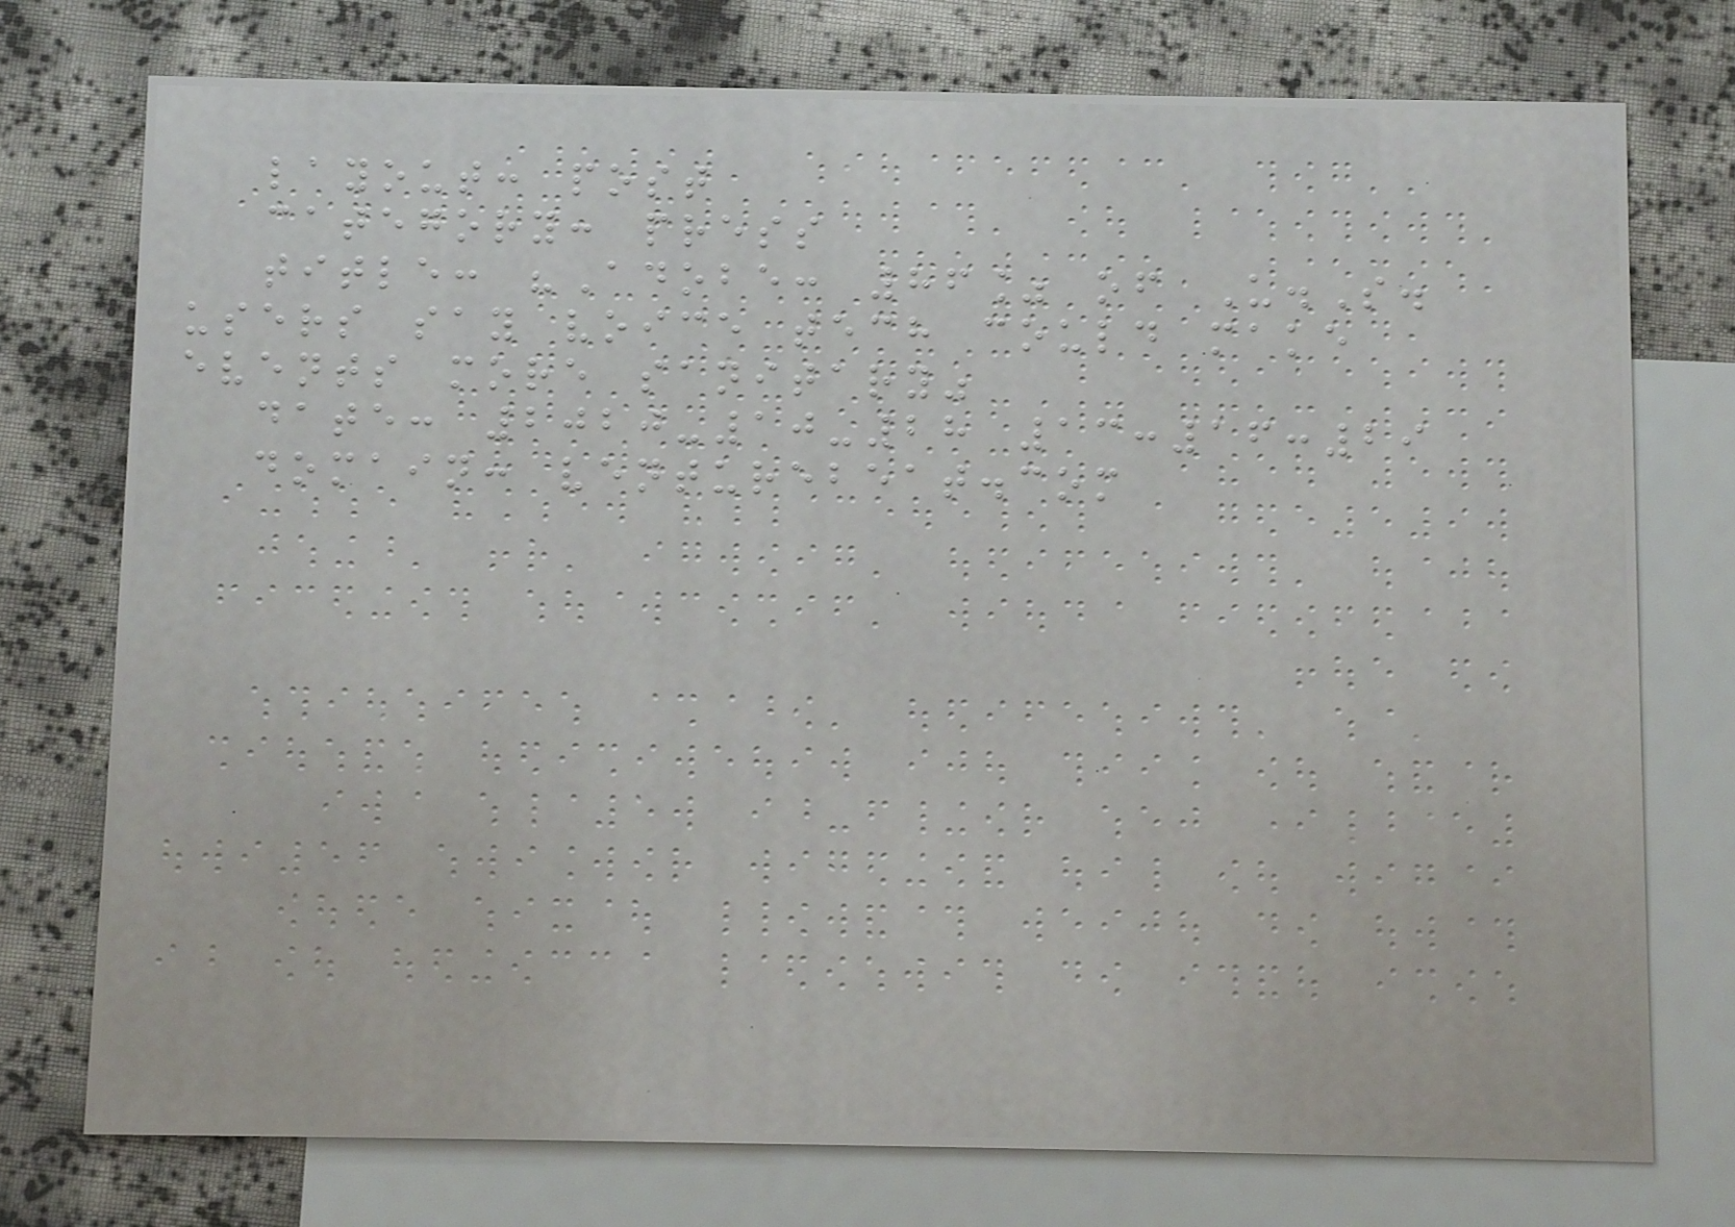layout: post
category: press
title: "Adobe: 86% of U.S.
users say voice tech could make
events more sanitary"
date: 2020-10-28 13:16:29
domain: venturebeat.com
